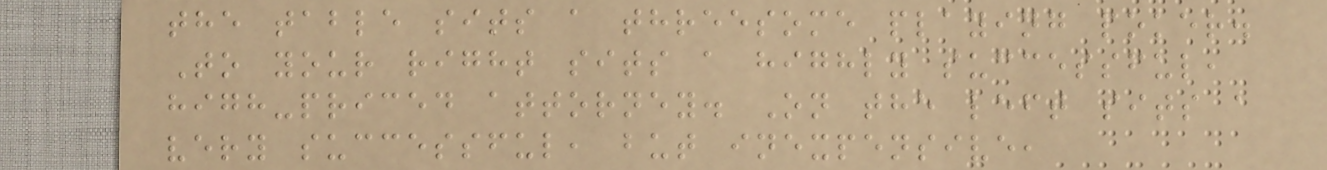the table sits a threesome playing poker.
To your right sits a highly successful,
high-priced attorney. On the left sits a
very successful, but inexpensive,
